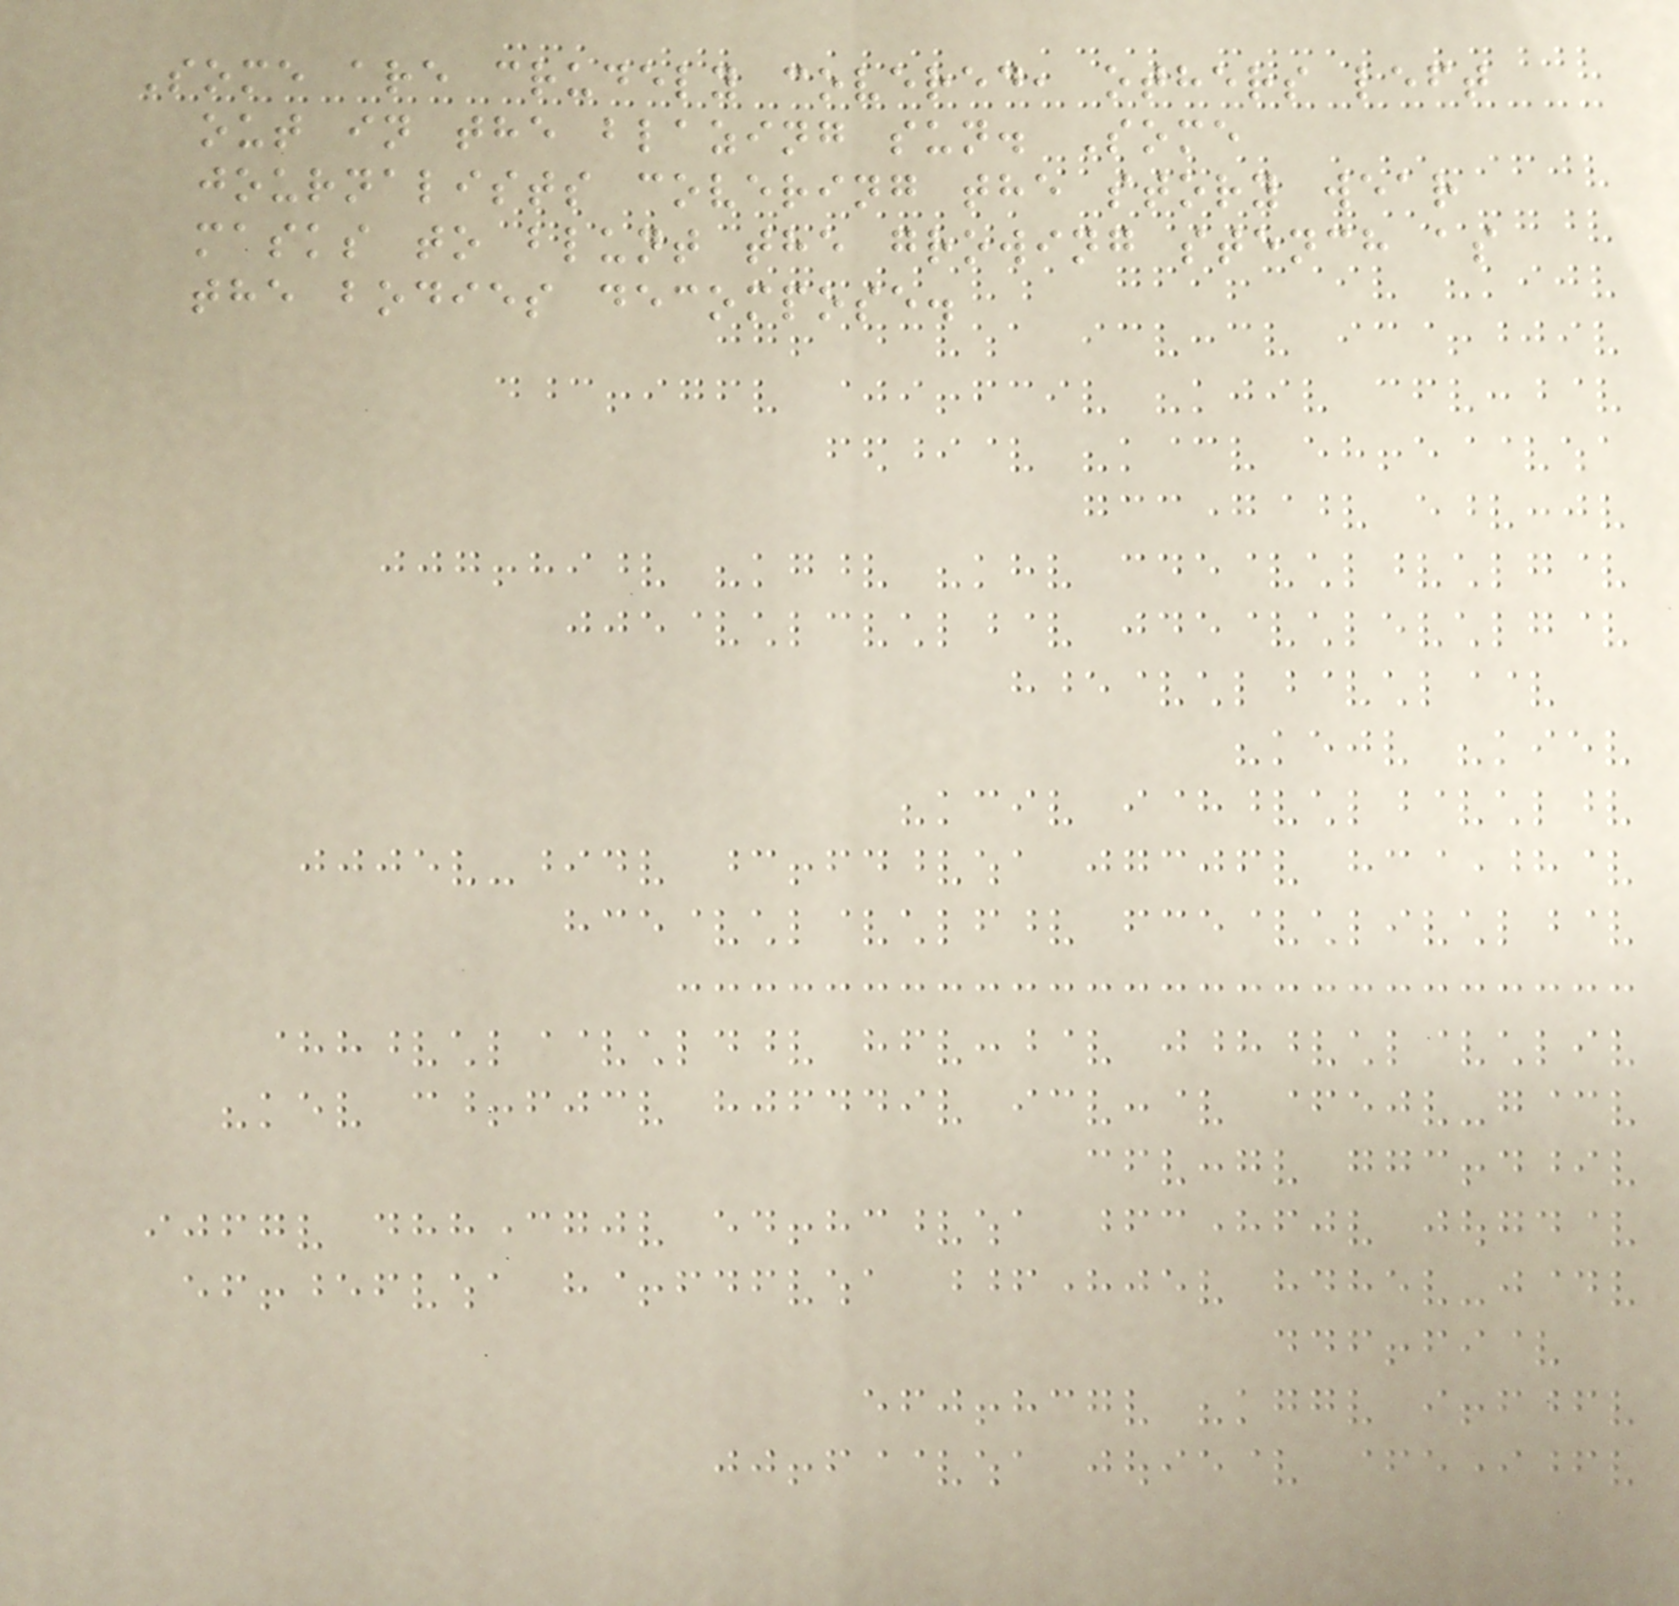Some are crudely covered, others left
out in the blazing sun. Some
journalists covering the story wear
masks to blunt the growing stench as
the bodies decompose.
